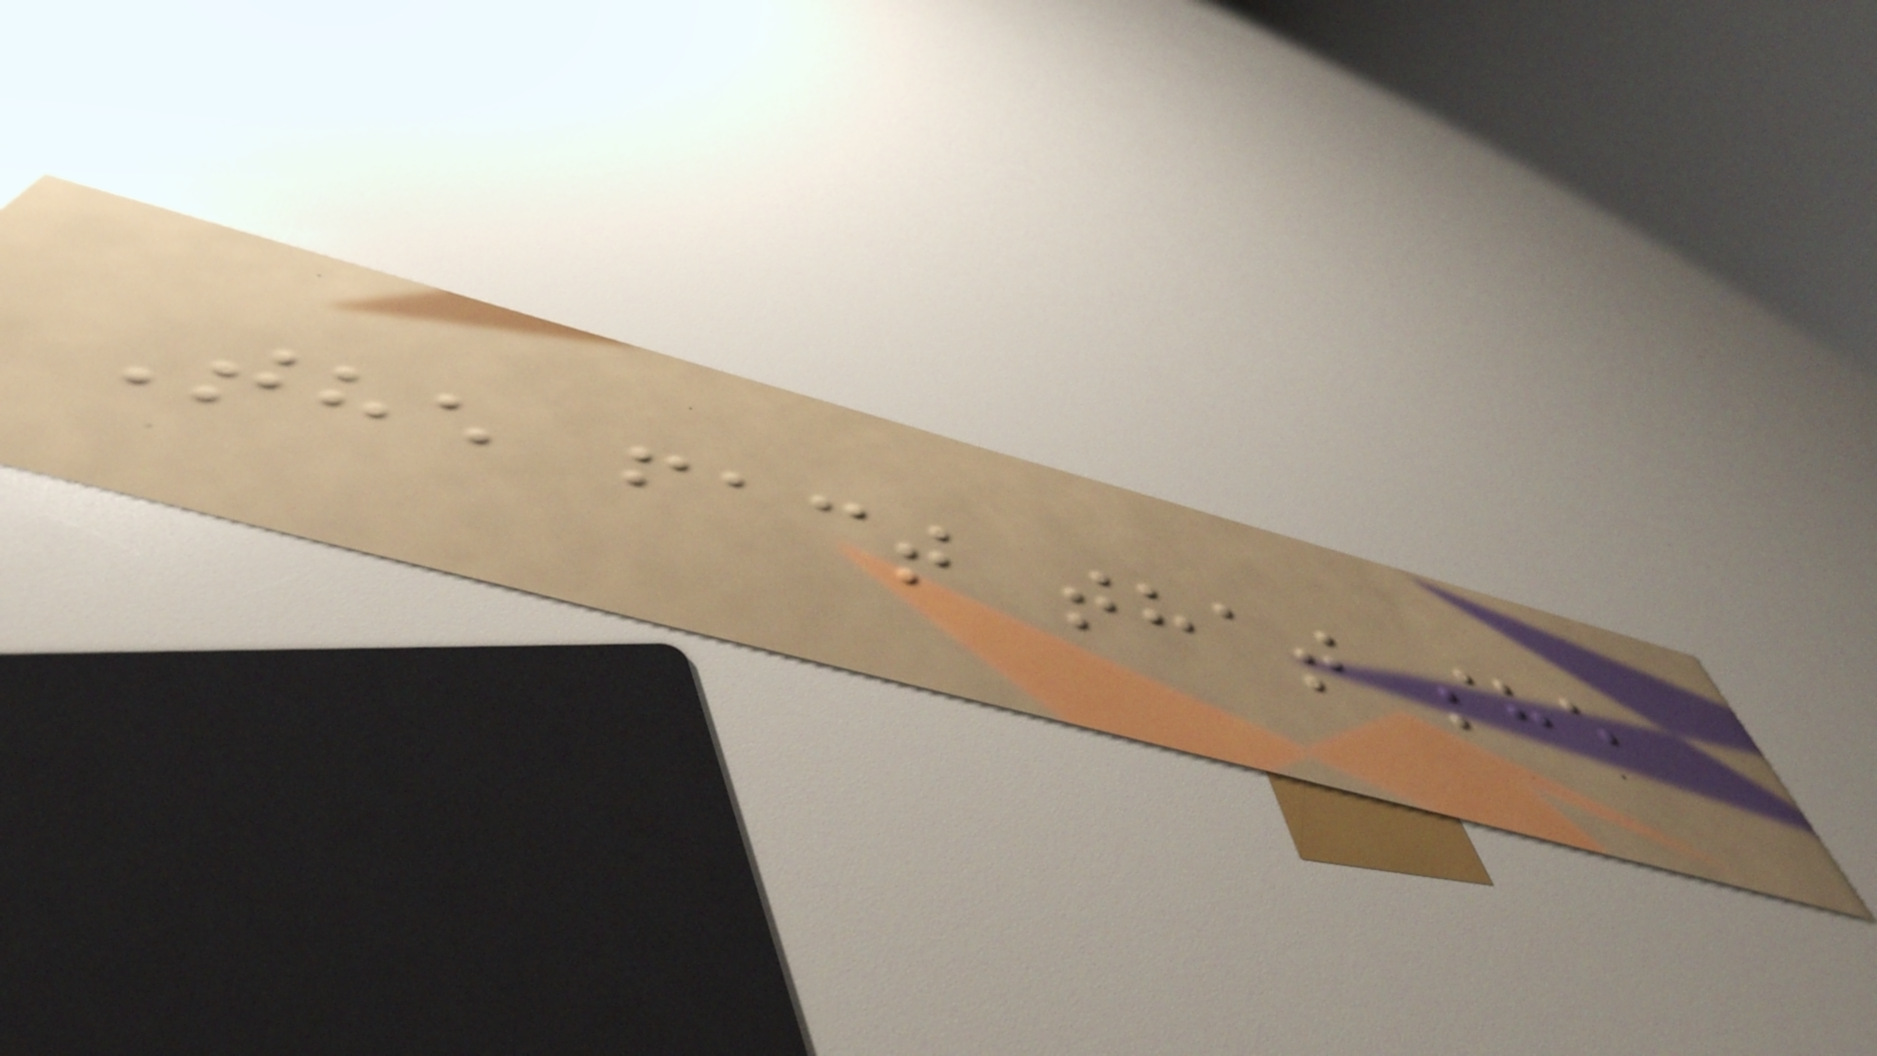The fact that she
